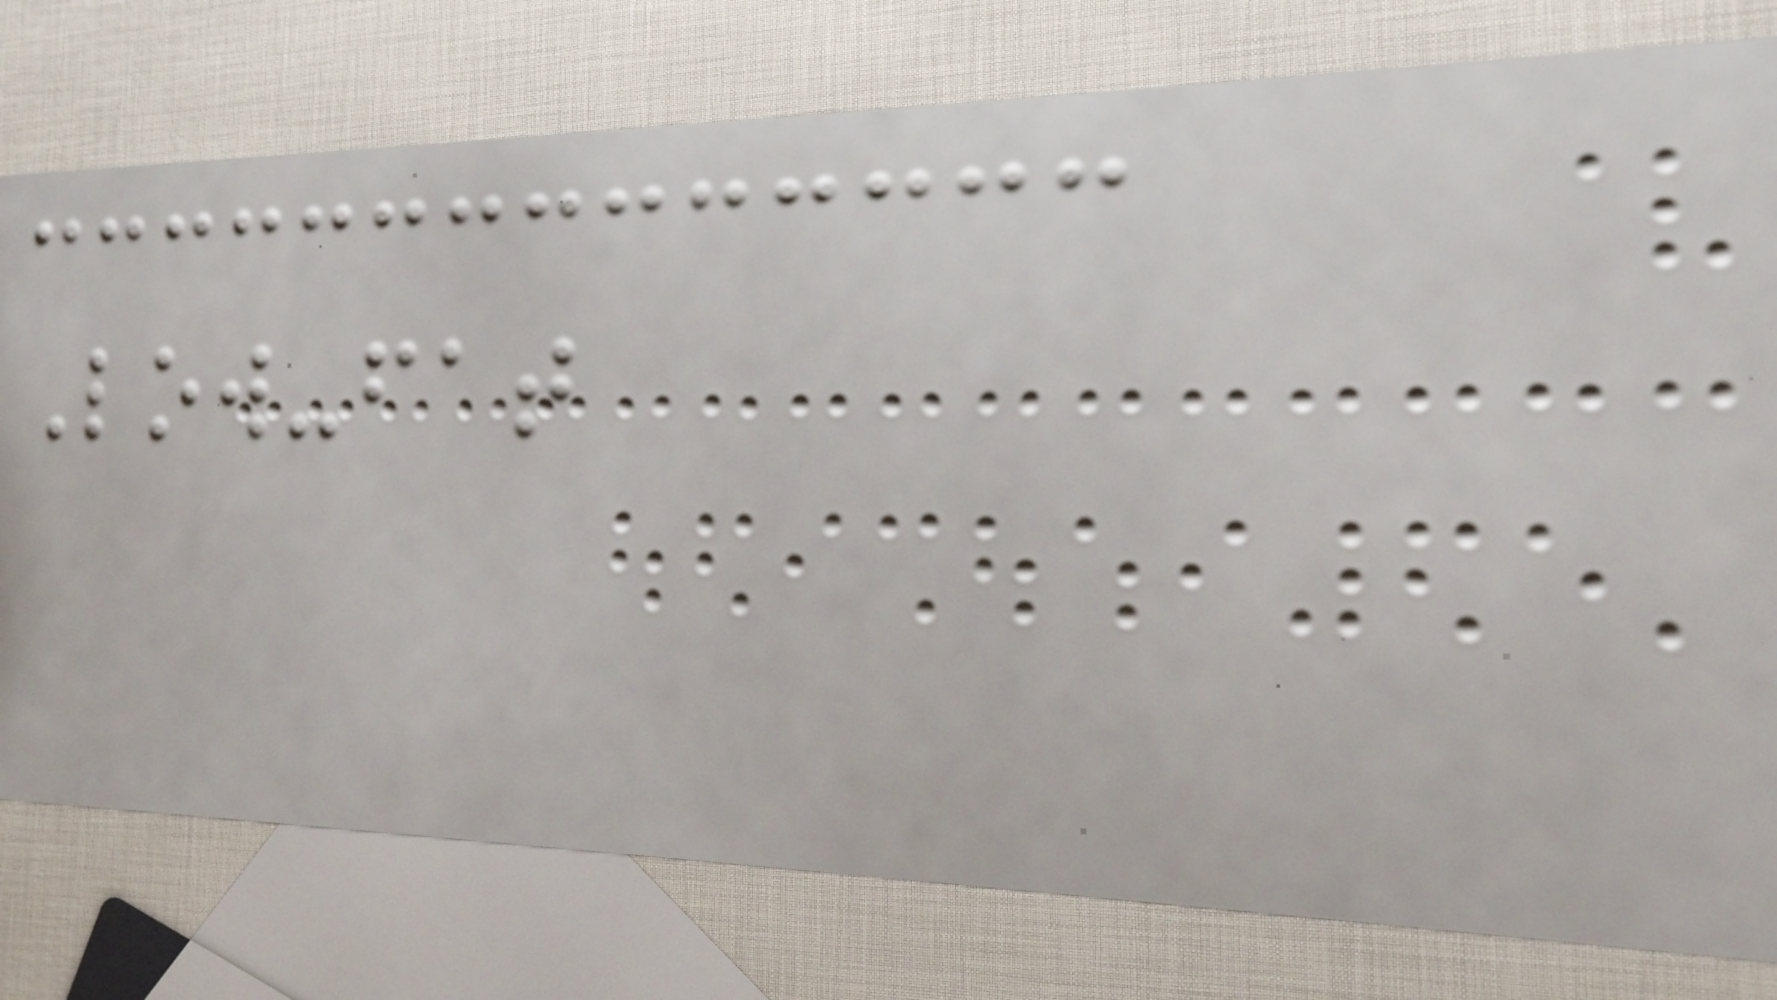Low-fat
